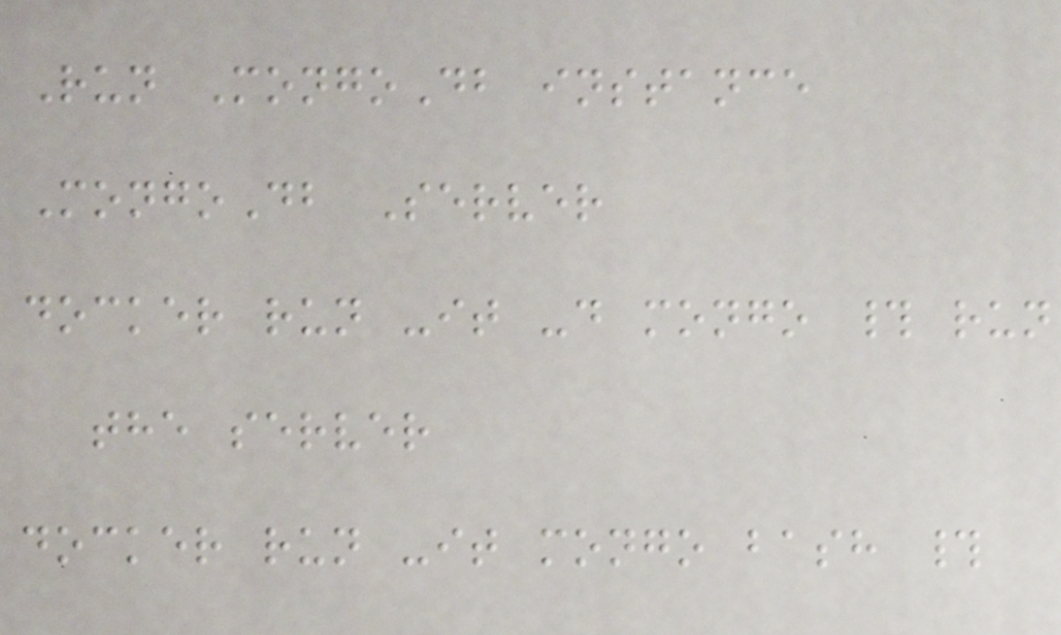Run MongoDb instance
MongoDb Server
docker run -it -d mongo # run
the server
docker run -it mongo bash #
